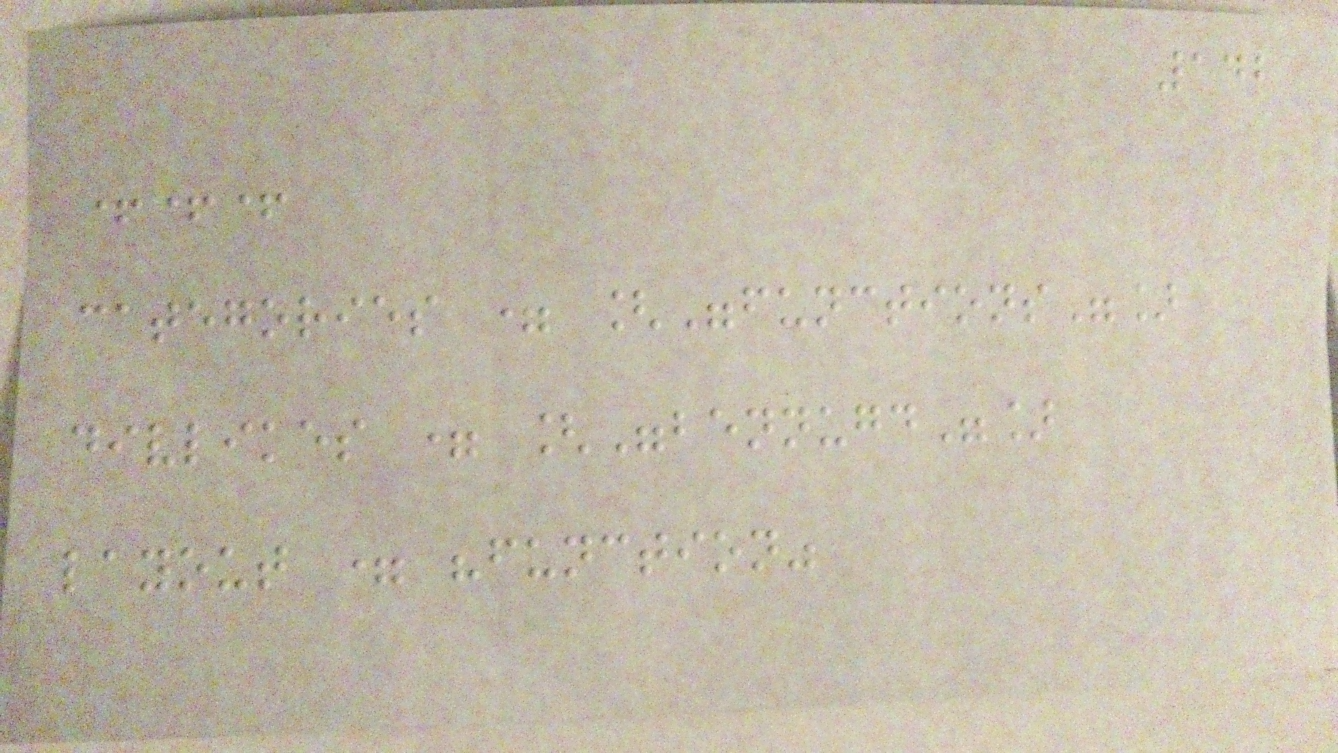142
+++
categories = ["functions"]
divlikes = ["bennugd"]
layout = "function"
